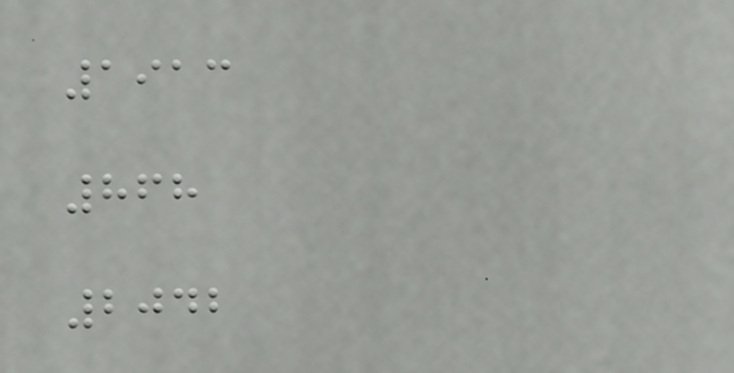1913
868
2042
